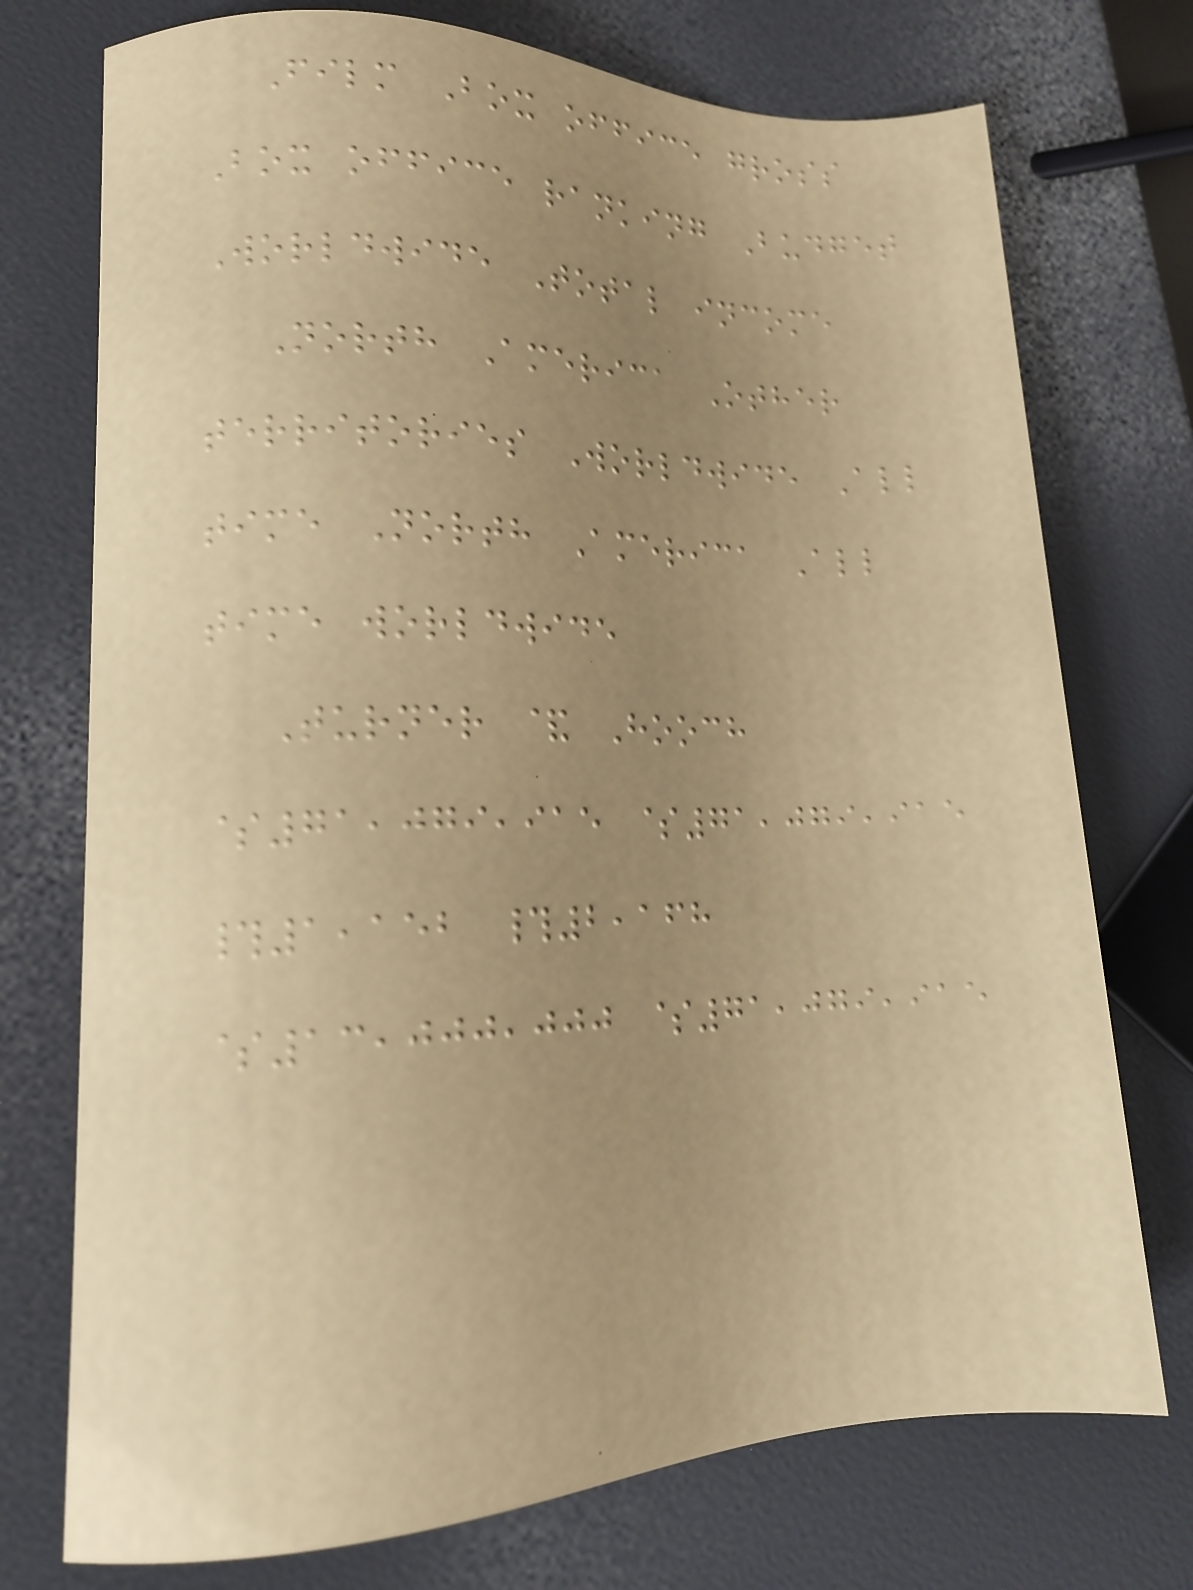Film Box office gross
Box office ranking Budget
Worldwide Total income
North America Other
territories Worldwide All
time North America All
time worldwide
Turner & Hooch
$71,079,915 $71,079,915
#1,152 #2,168
$13,000,000 $71,079,915
